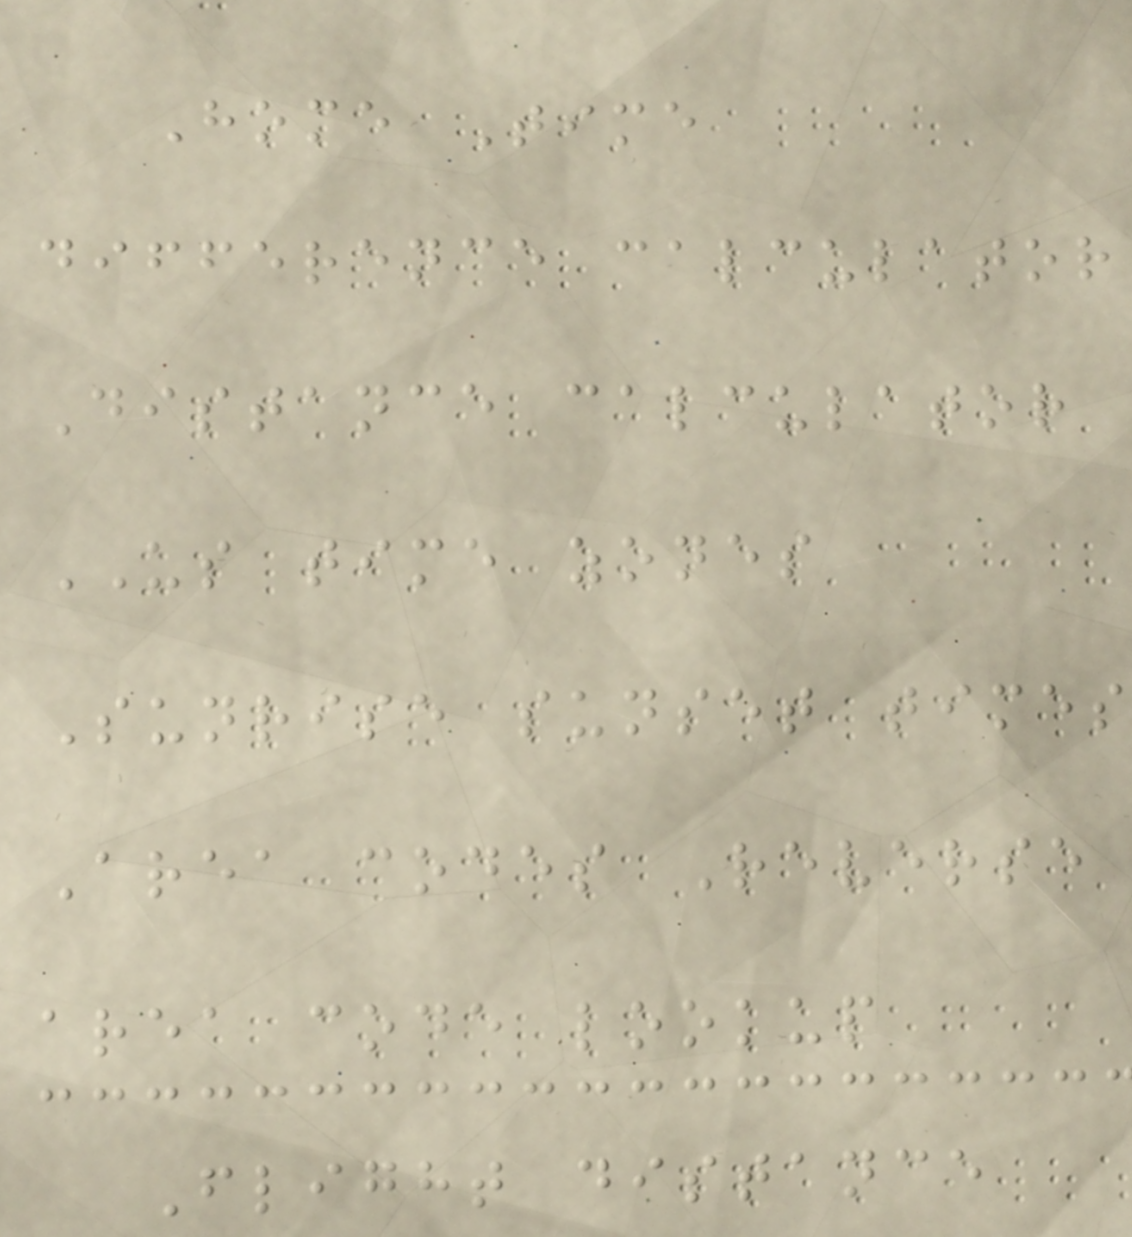Home Time
difference calculator
Distance calculator
US time zones
Sunrise sunset times
Area codes Reverse
area code lookup
Flight distance
